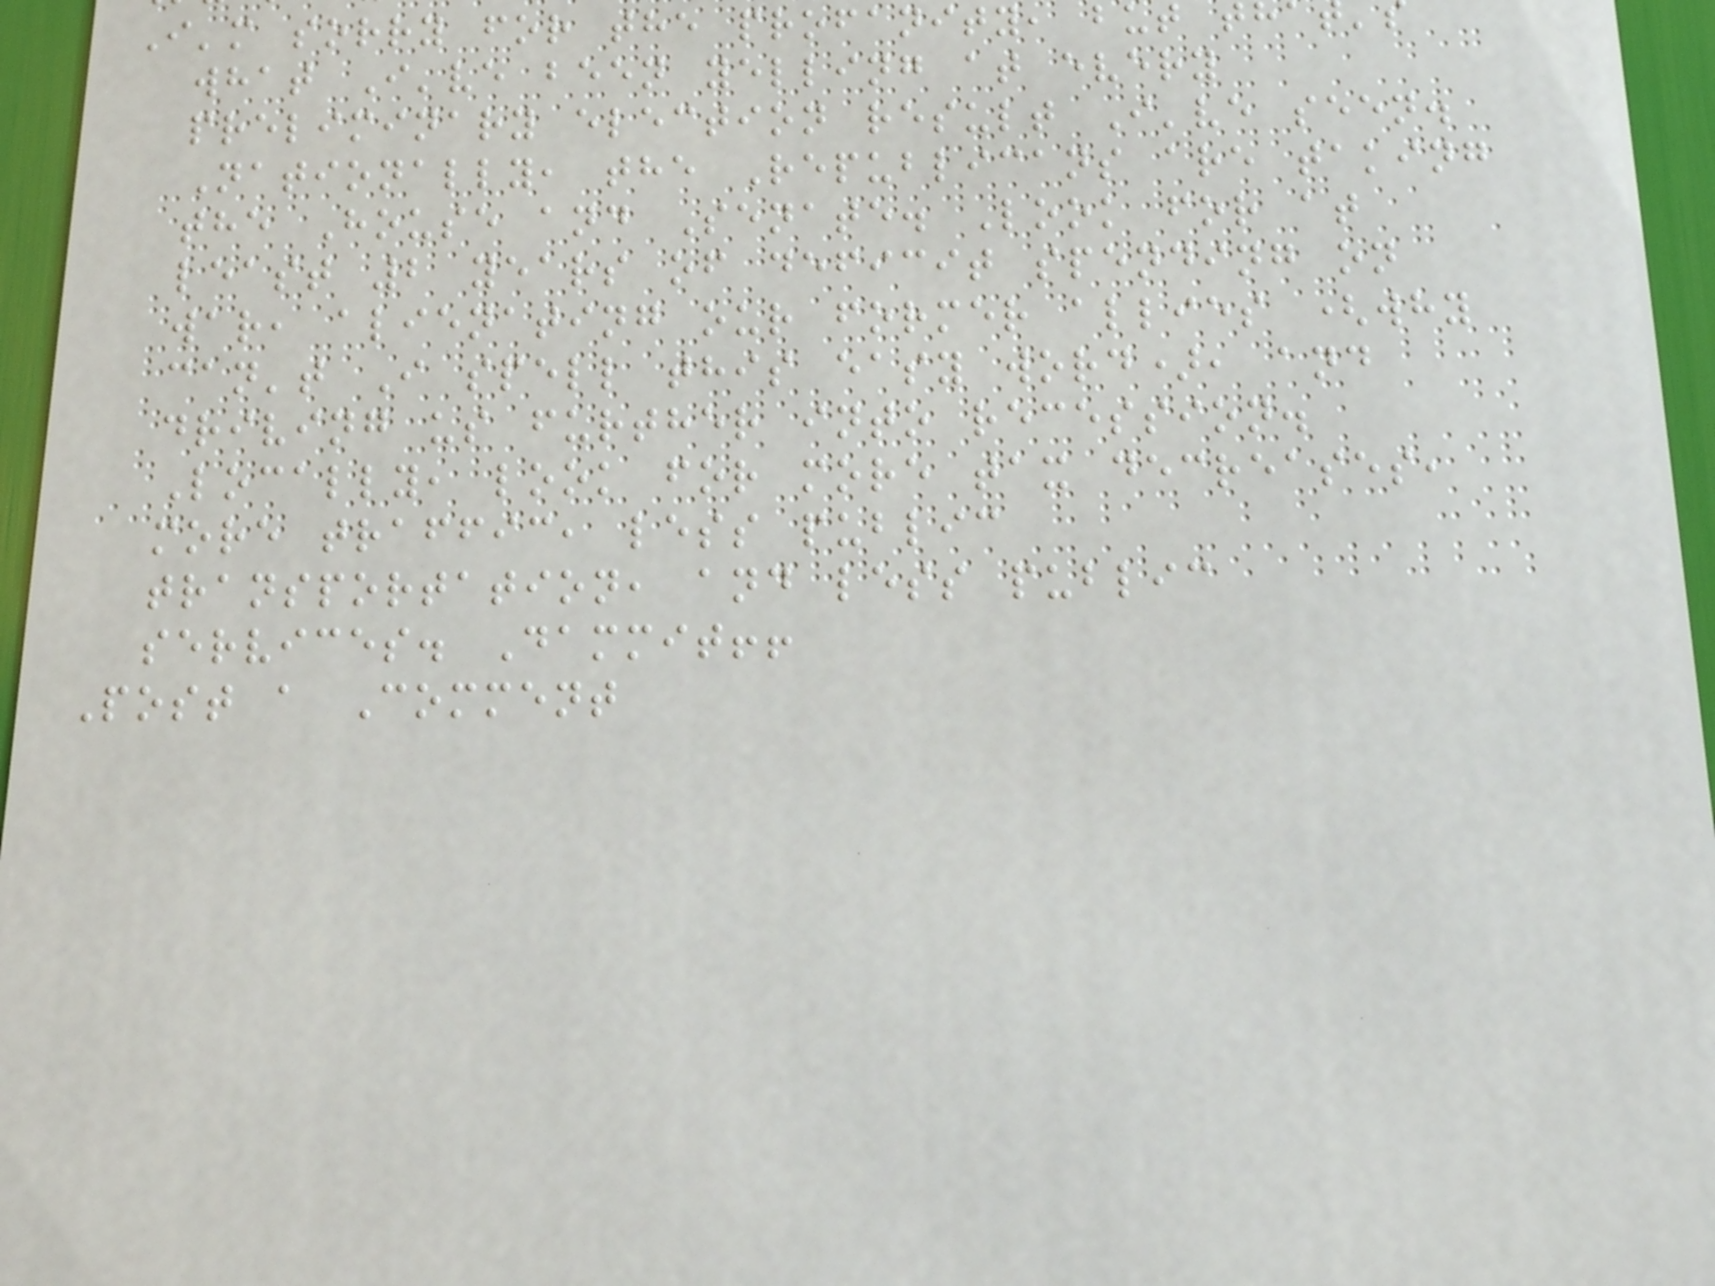I'm sorry for the profanity, but t
what I've been yelling at every
preliminary election result I've seen.
Nationally, the Republicans are taking
the House and Senate. Look for at
least 2 years of deficit spending on
war, alienating our former allies (why
can't I spell this easy word), and
driving us further into recession.
Locally, look for more tax decreases,
more traffic, less public
transportation, and less public
services. Dammit!!
Post a Comment
